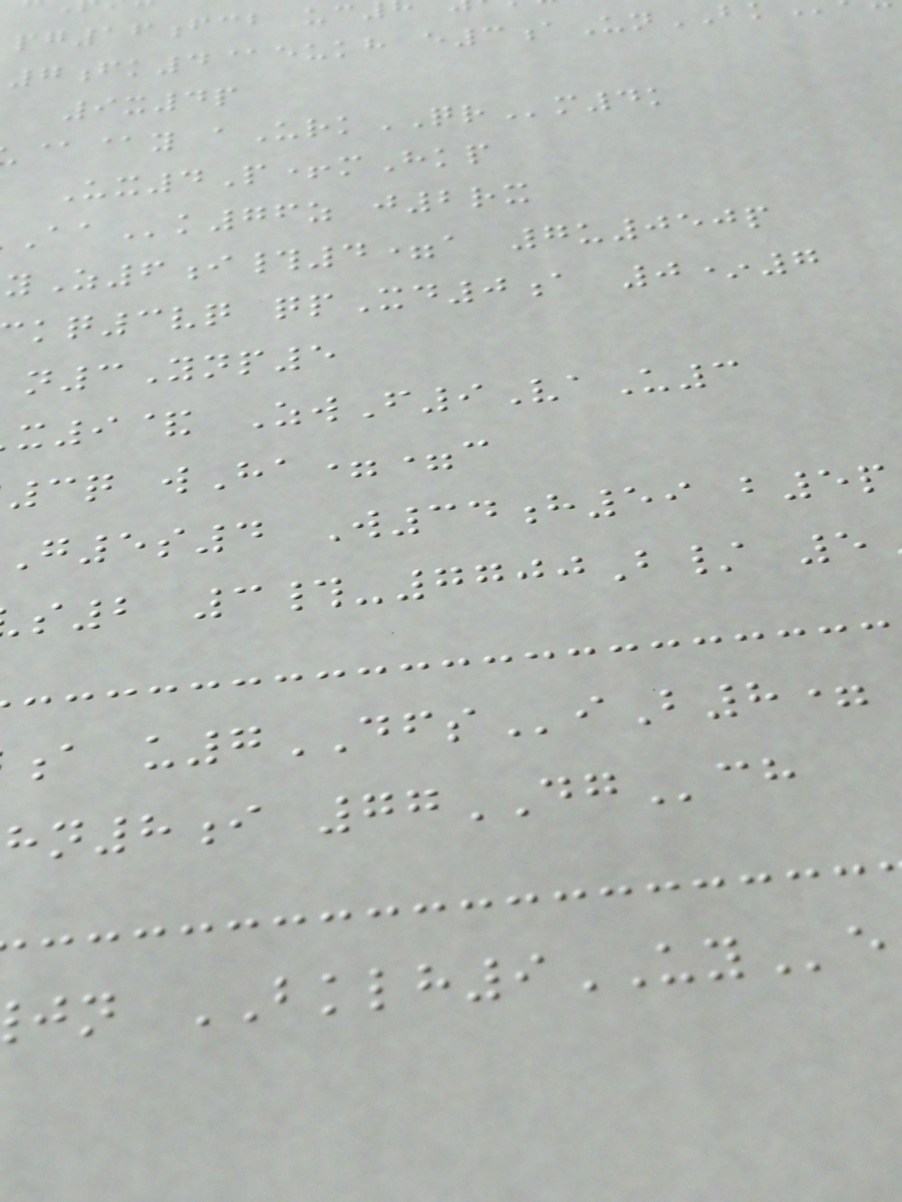pg16fcb uc
7fk4@eukh e3aUn
9x4p
@@y aUrkQRm4k
Ux4P+mHkp
k76z j2rx
yZ6i#4=a 7u050p
kq3vq qpXd0a 0*7
n3Ynp5
x9& ZwF9VaU3
3q wHa==c
g5s4 W34h59 b5p
s2 3#-7700B/ 5
a u7DFSiB8=
n8i 77DGch
jn BKLH9UYe
